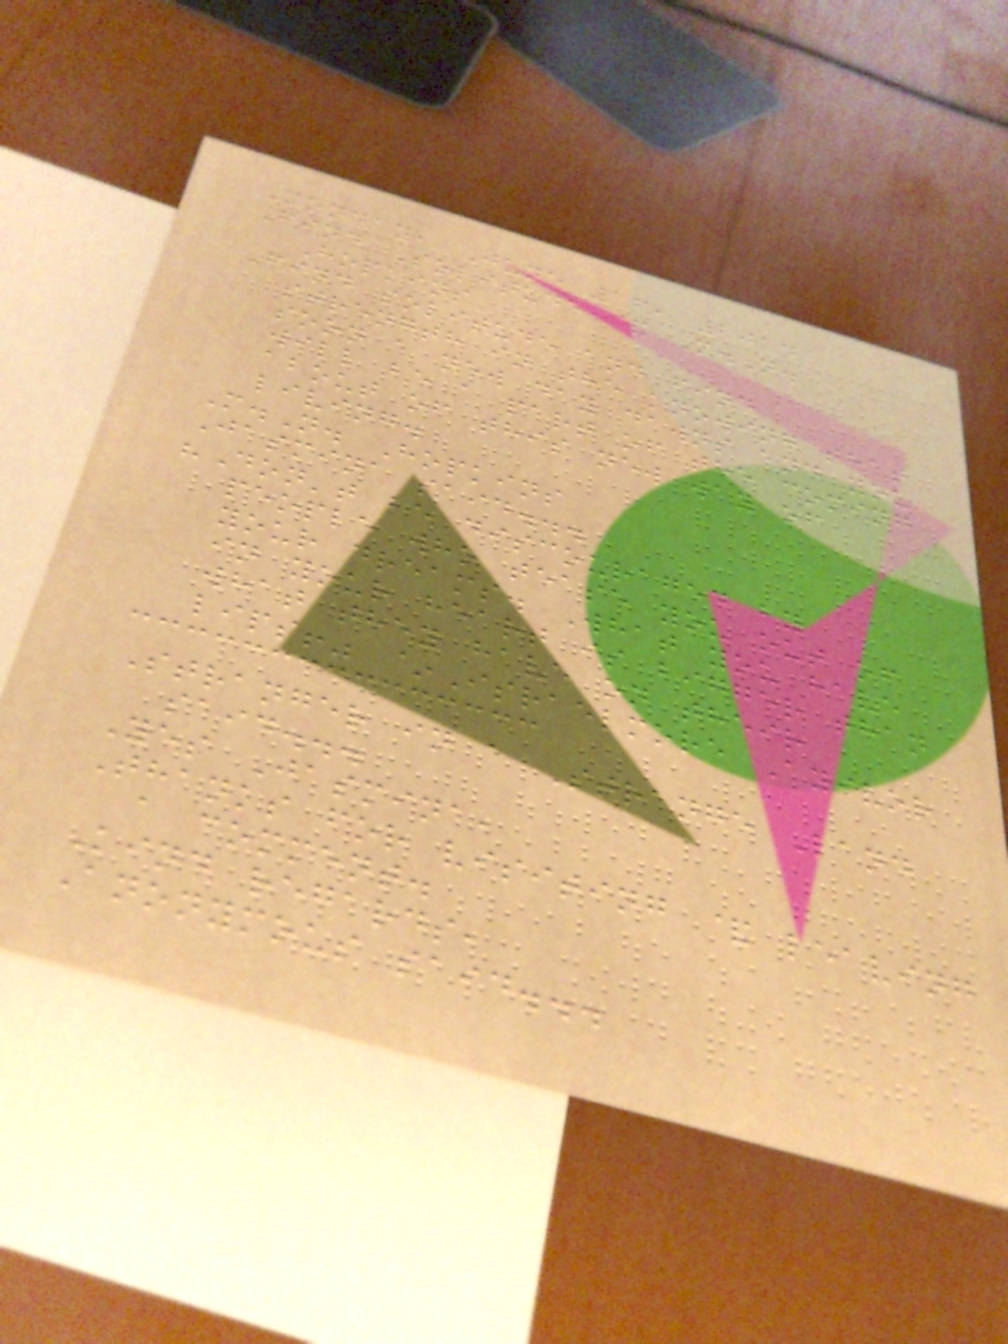Monday, June 16, 2014
Find Solitude & M.N.
Hopkins
Find solitude and find
strength in the knowing that
soon a new day dawns and you
will be a part of the coming
about of this new way of
living.
M.N. Hopkins
Jasmina said...
"Don't be discouraged by
people who tease you out of
your dreams. What you have
in your heart is bigger than
what they have on their
lips!" ~Israelmore Ayivor
Stranger in a Strange Land
said...
Yes Jasmina,
Thanks for visiting & leaving
a comment.
Kind regards,
Anonymous said...
